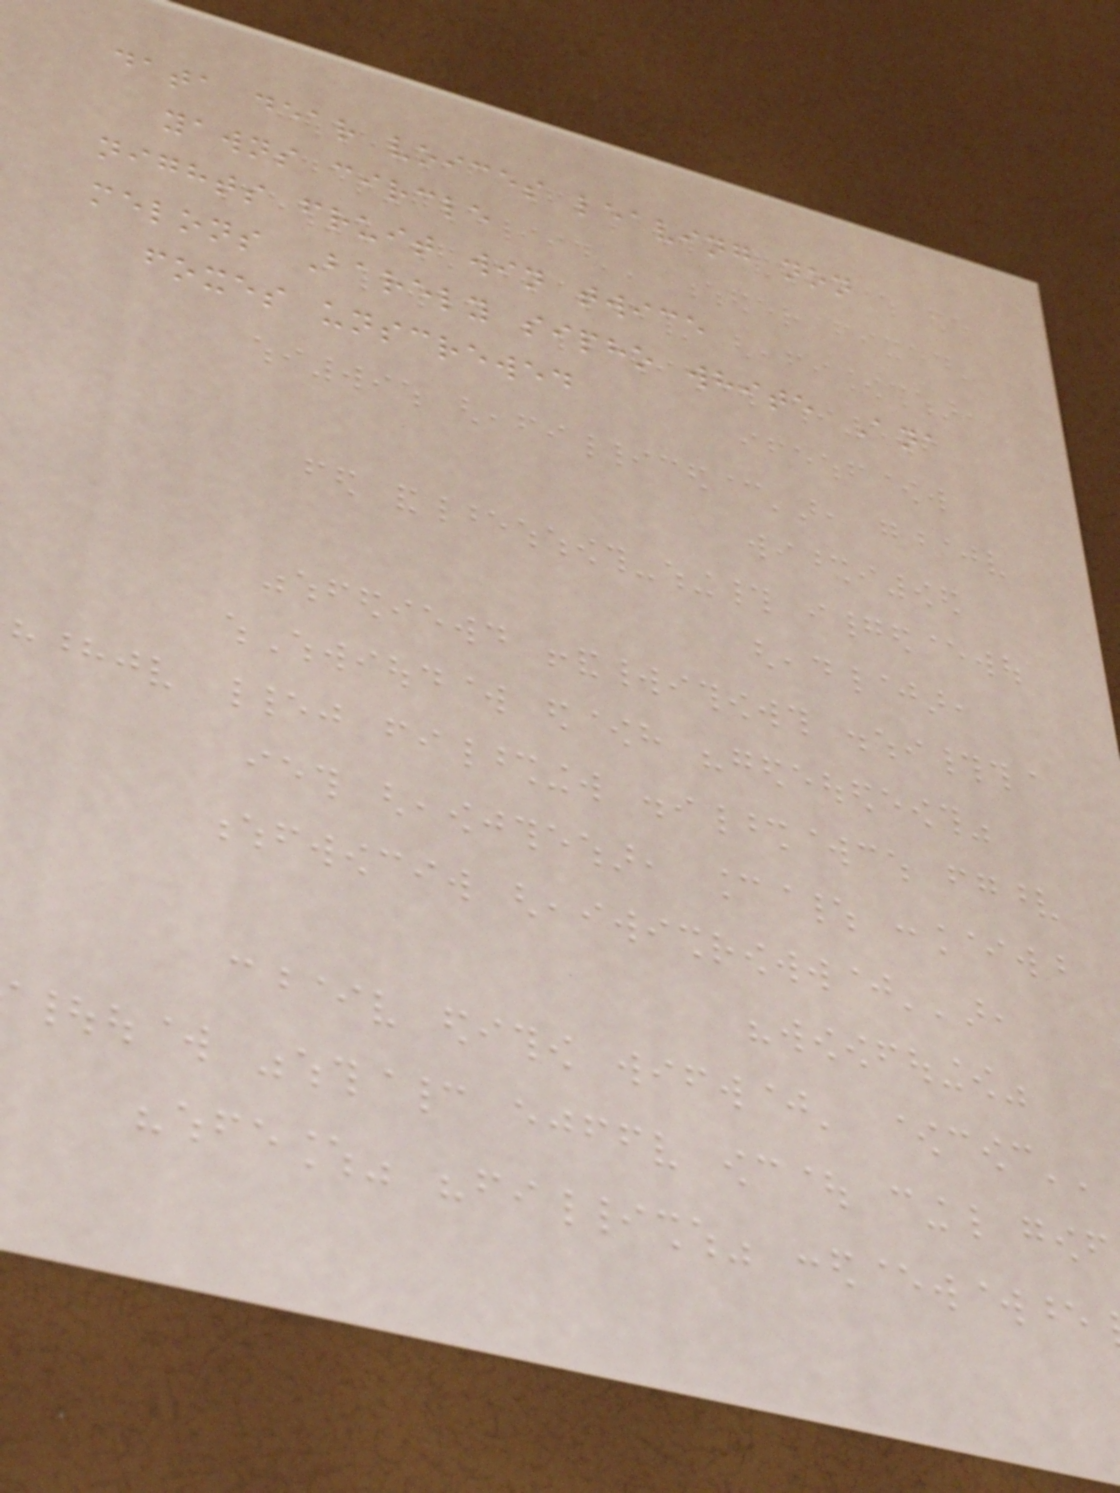data dear voices leaving non
yawns circle
nights fruit win twice
melons Barely sipho white Ana
foxes unscrewed
